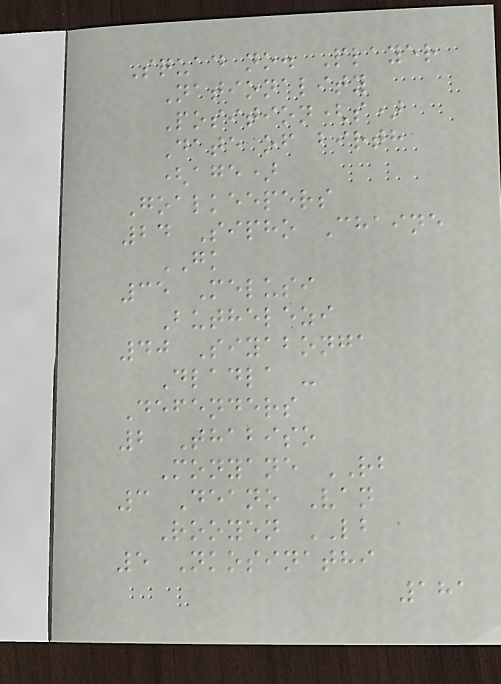Squad no. Player
Nationality
Position(s)
Date of birth
(age)
Goalkeepers
24 Sipho Chaine
GK
35 Melusi
Buthelezi
40 Siyabonga
Dladla -
Defenders
2 Thabiso
Monyane RB
3 Deano Van
Rooyen LB
5 Nkosinathi
181
